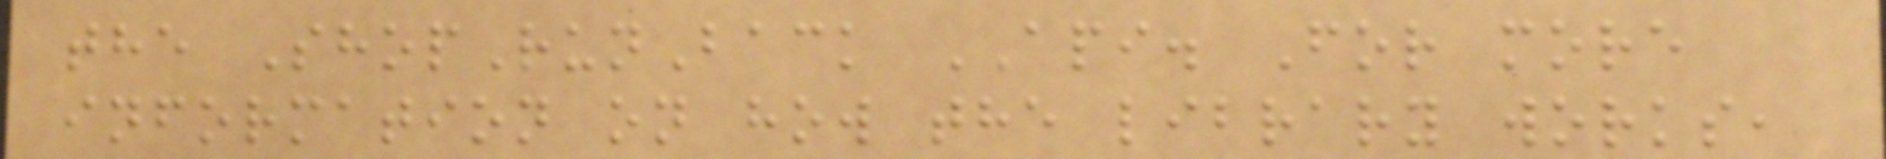the ShopRunBack API. For more
information on how the library works,
